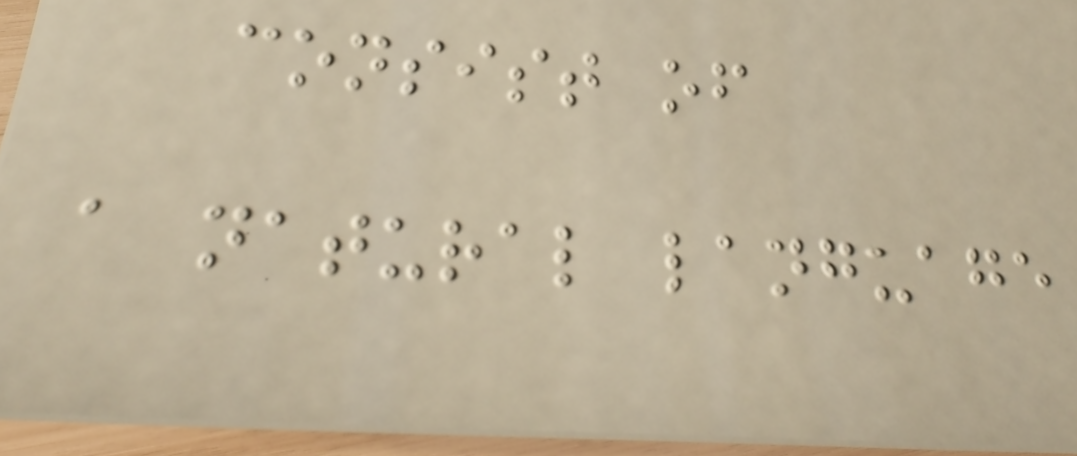consist of
a natural language
